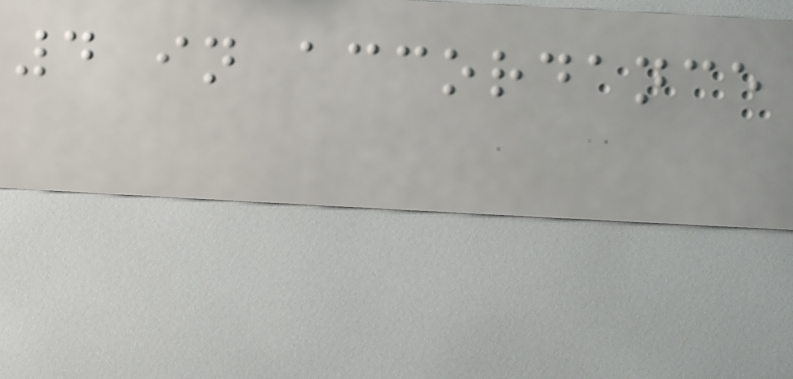4 in accordance
